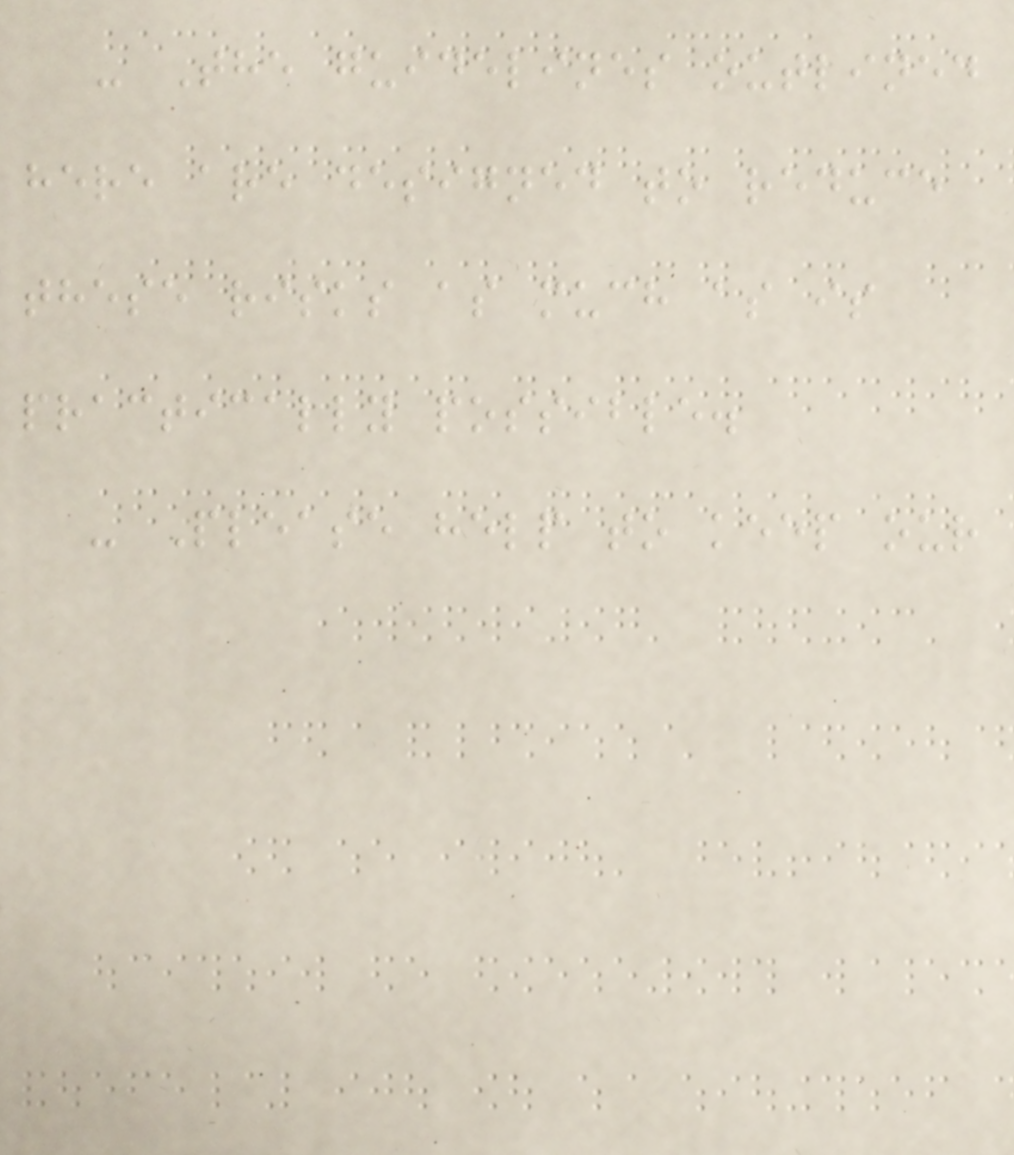- The guidelines outlined
here are designed to reduce
these risks as much as is
practically possible.
- Please help to keep our
